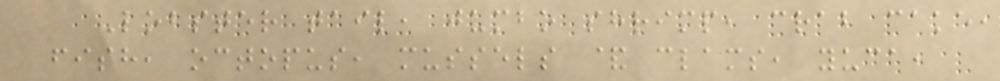Lobster tail, jumbo shrimp, crab cake,
fish, octopus, mussels & clams, yuca,
